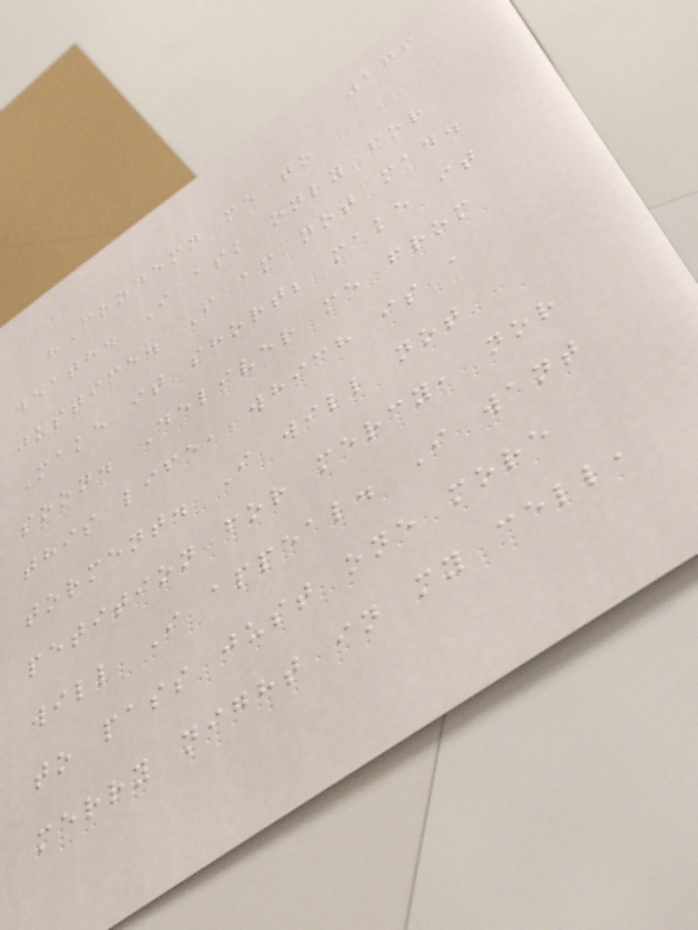276
"Condemn me to
death. I ask only for
justice. I am not mad.
Make it short; make it
soon. Deliver me from
this life, which is a
torment. I will not
petition for mercy, nor
will I appeal. I want
to pass just one more
merry night in my cell,
